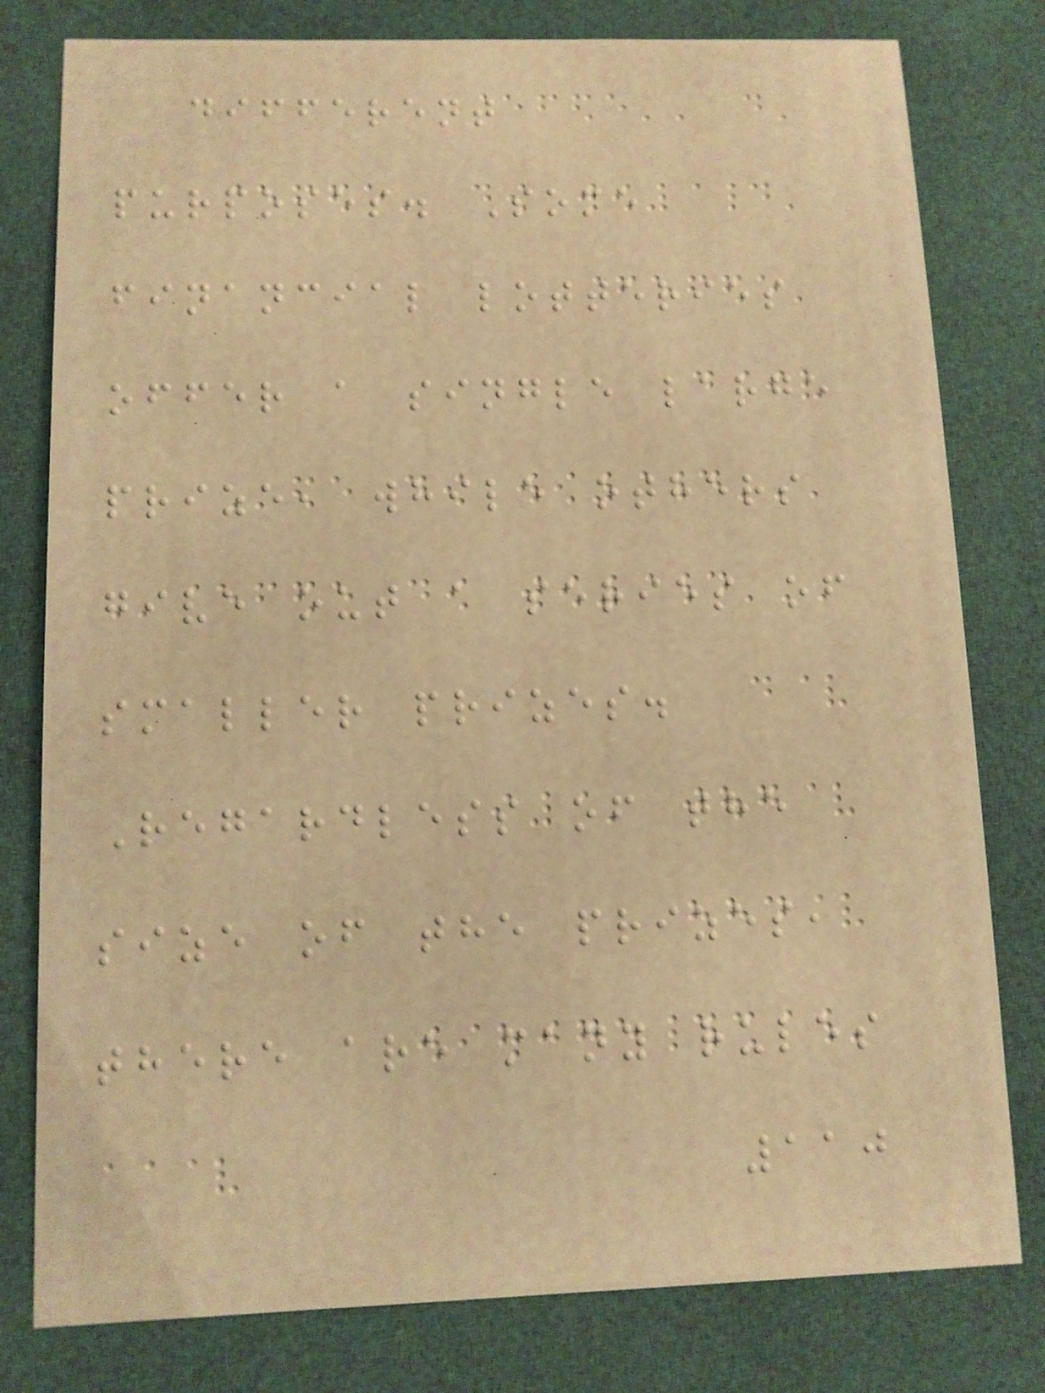different
purposes. Some
financial lotteries
offer a single large
prize, while others
give out a series of
smaller prizes.
Regardless of the
size of the prizes,
there are many rules
110
